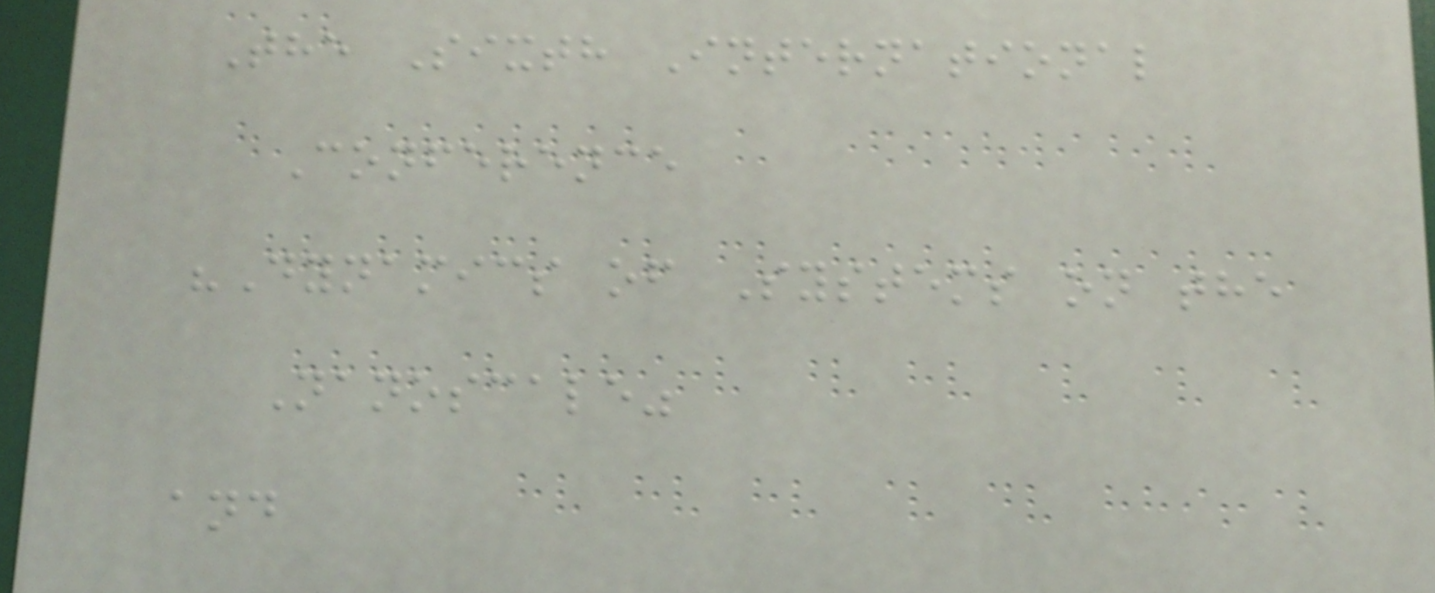The Sixth International
Conference
"Dynamics of Systems on the
Nanoscale"
and
